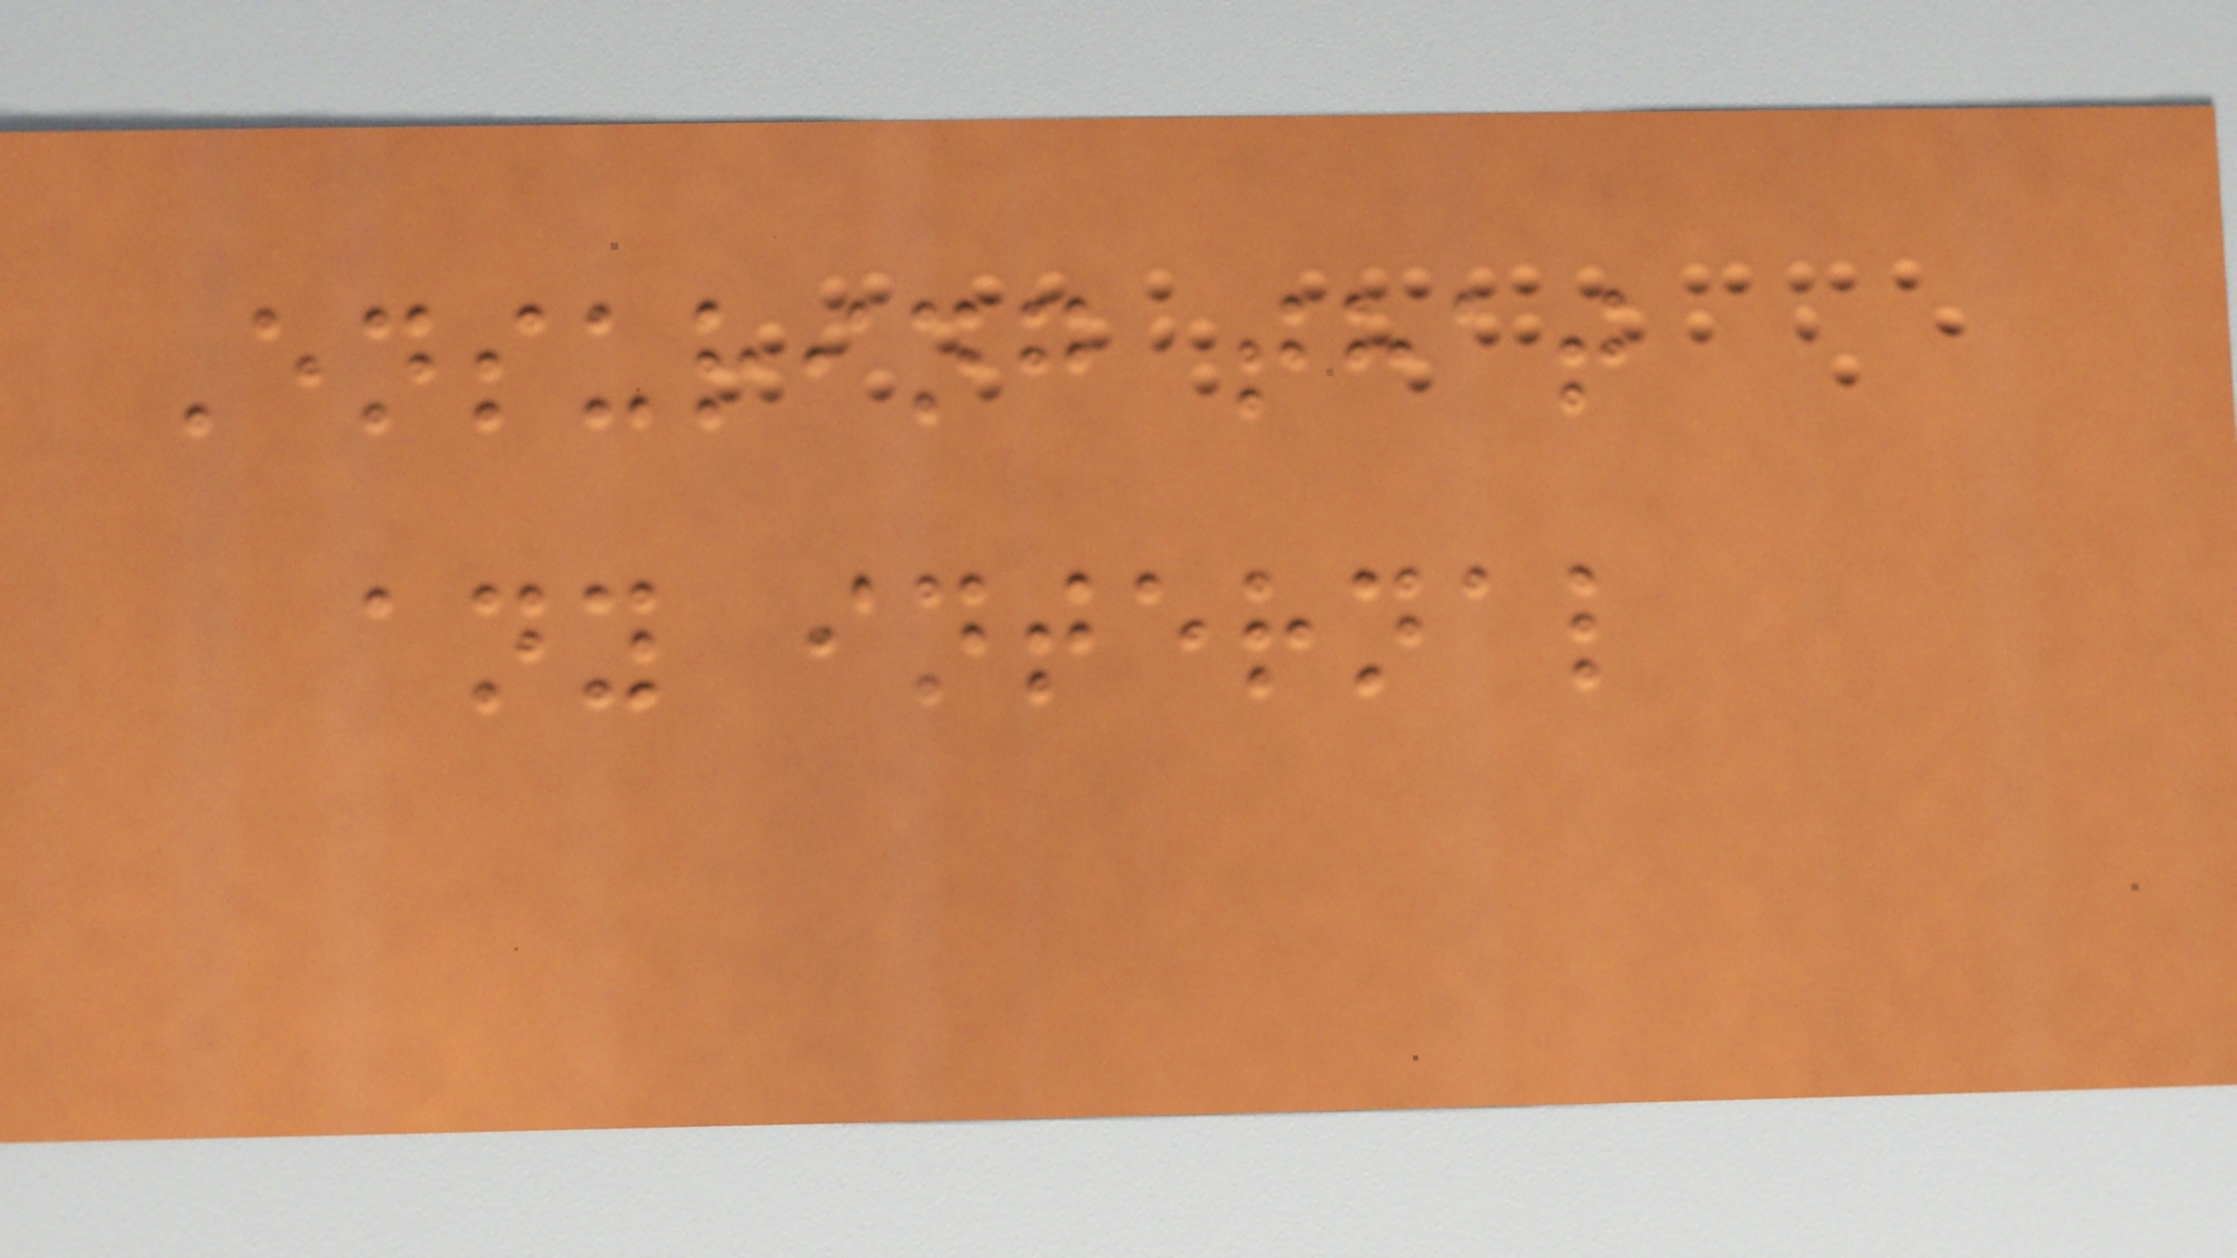Ensuring that
any internal
